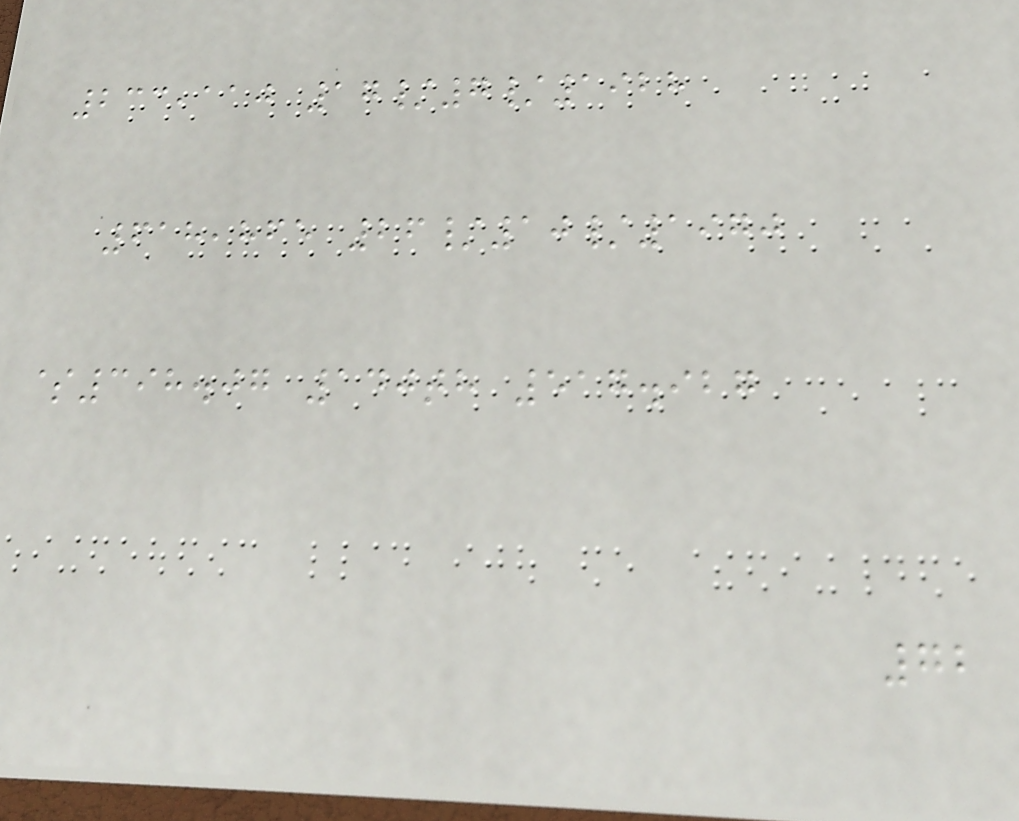233,110 17/7/1928
618,865 26/10/1970
$398.07 140th 517.927
72
